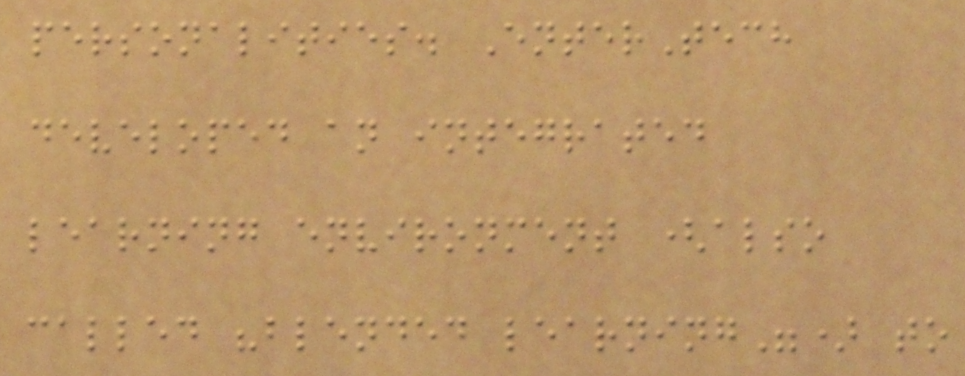personalities. EnterTech
developed an integrated
learning environment (also
called "blended learning") to
